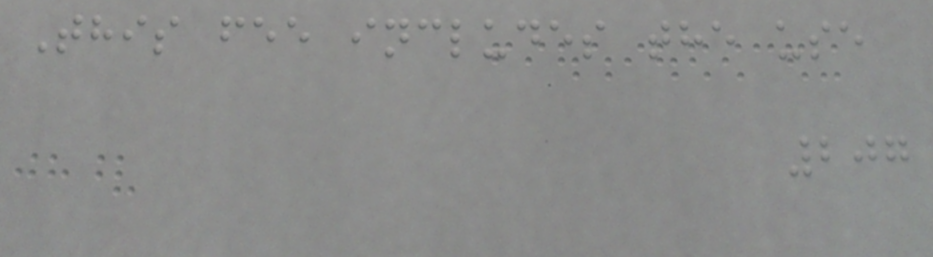This fee includes the use
207
